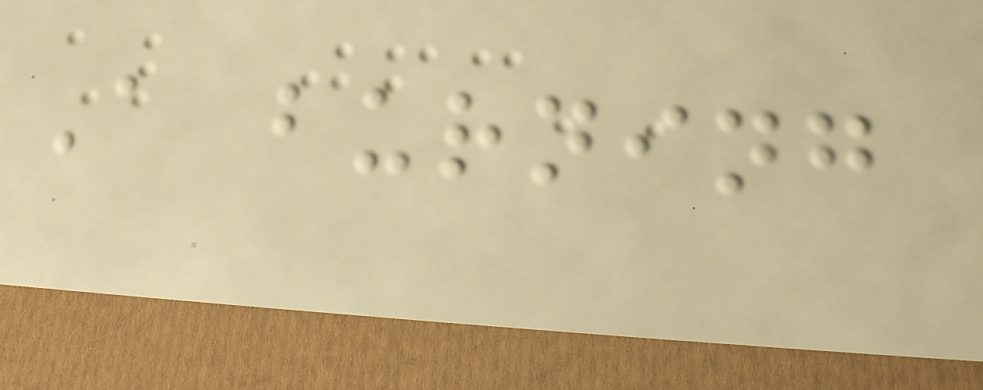A burning
